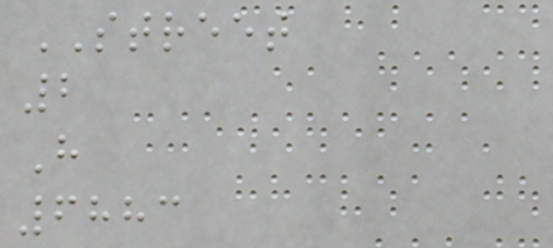STREET
2
H
6883
